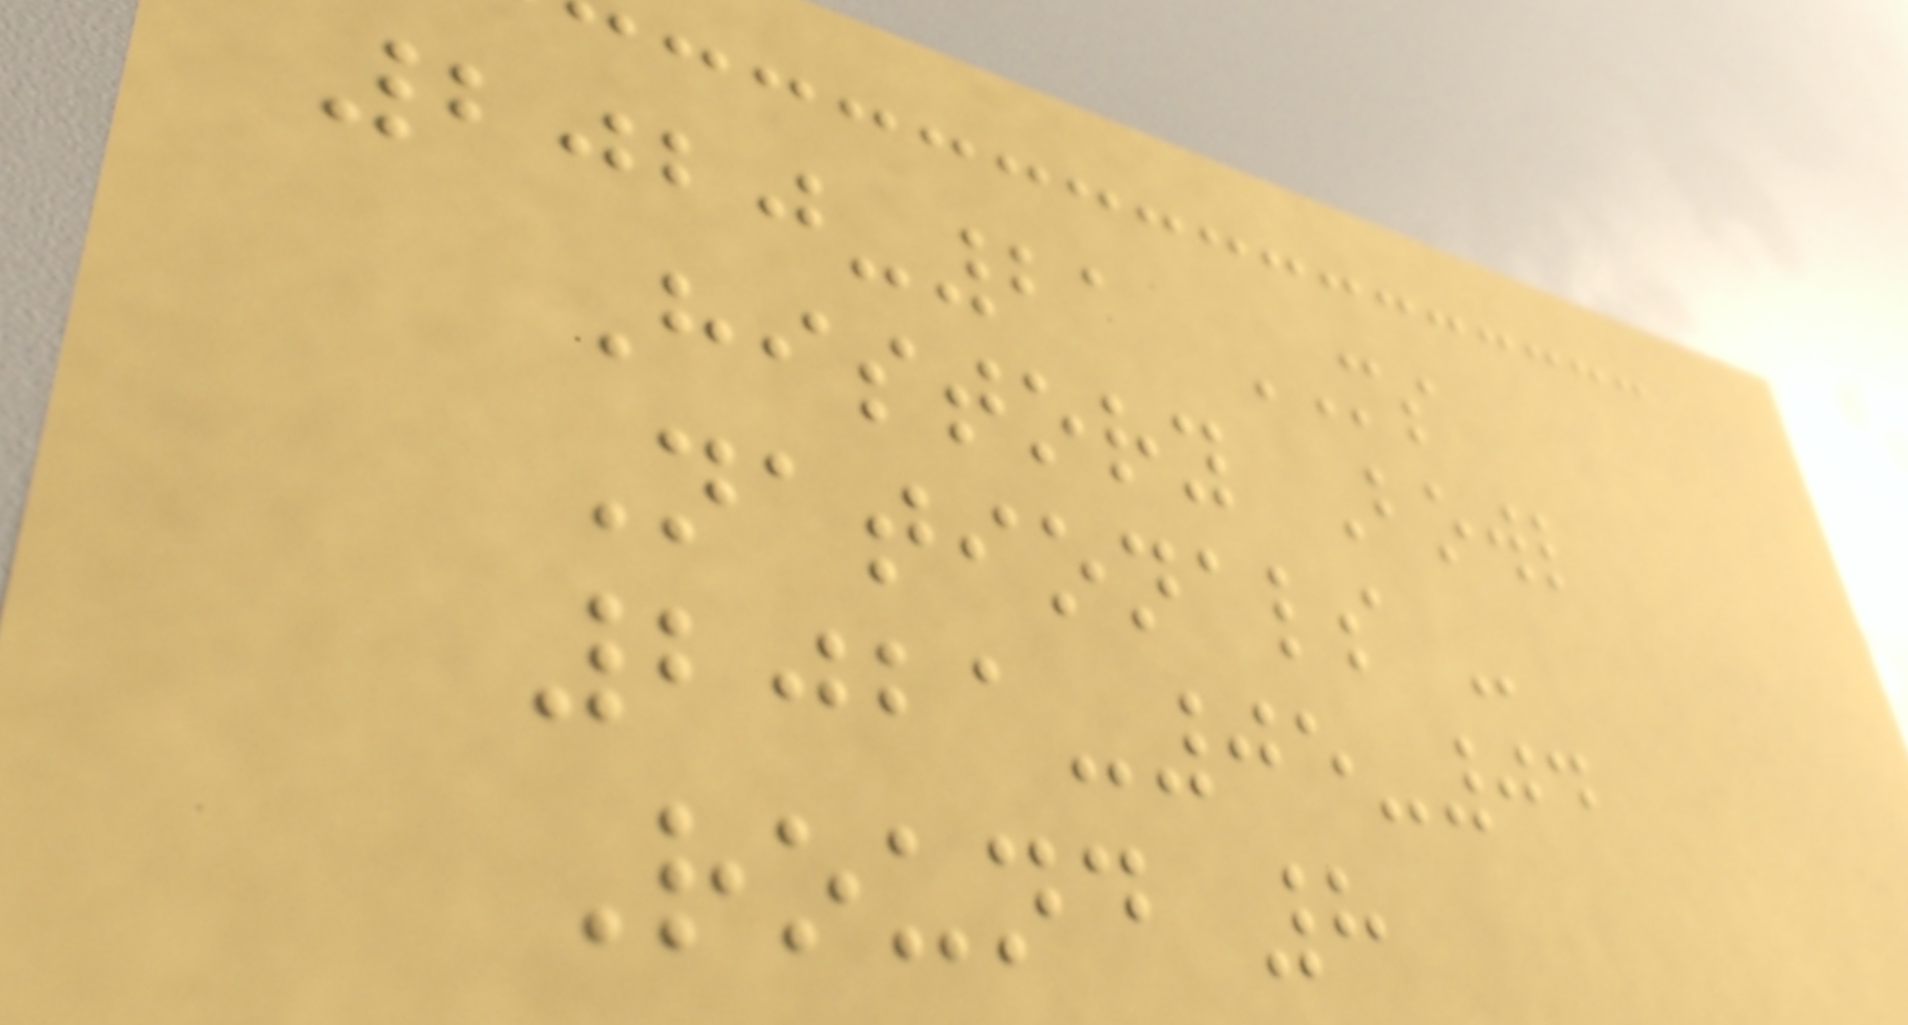2020-21 MS
History Bowl
Nationals -
2021-05-04
Round 8
